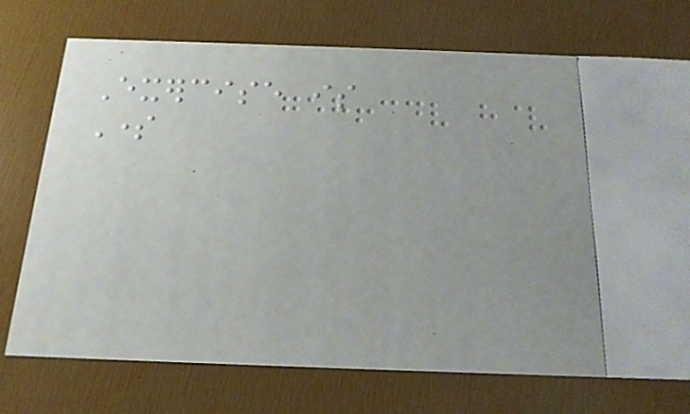Exercise is
Some
